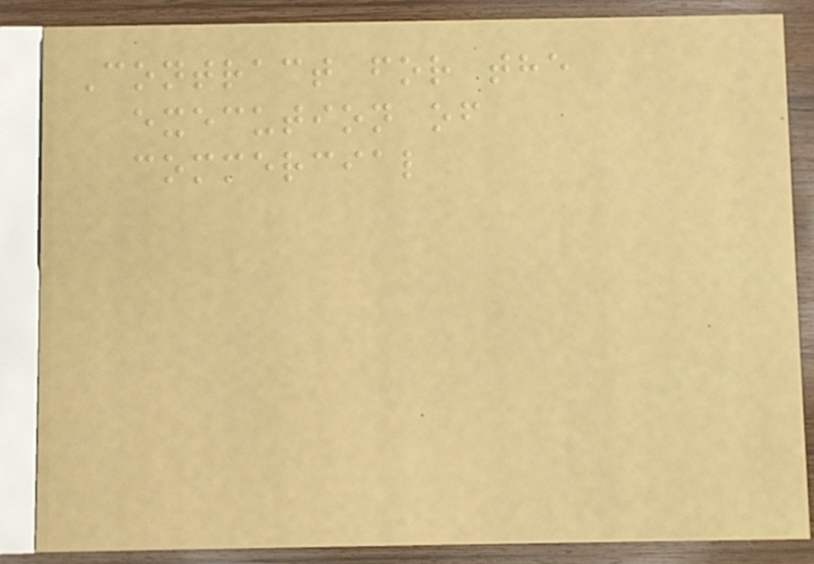Contract for the
execution of
commercial
